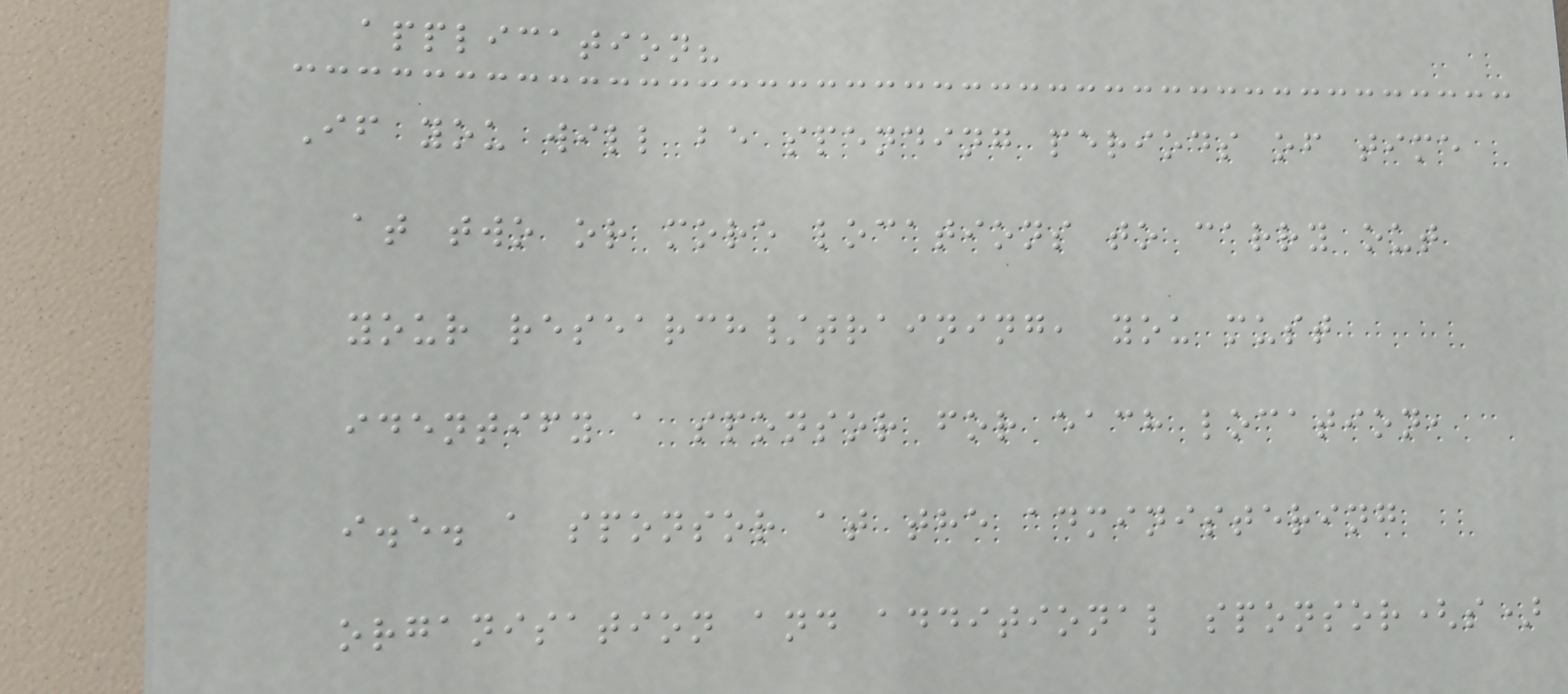application?
If you will be spending periods of time
at two or more locations to carry out
your research/training, you must
identify a sponsor for each location,
i.e. a sponsor at the administering
organisation and additional sponsor(s)
